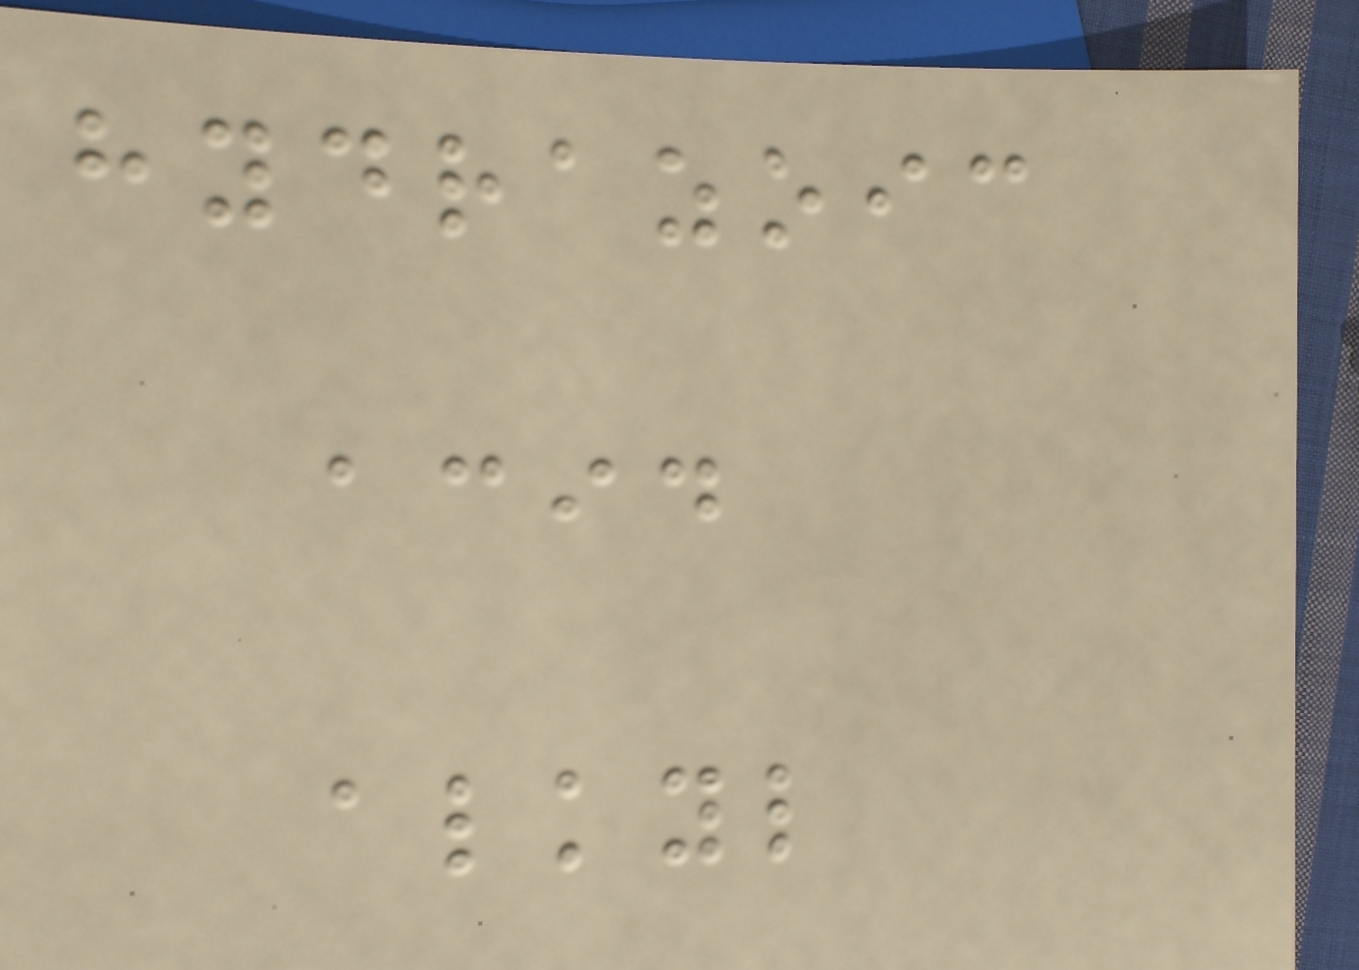hydrazoic
acid
alkyl
